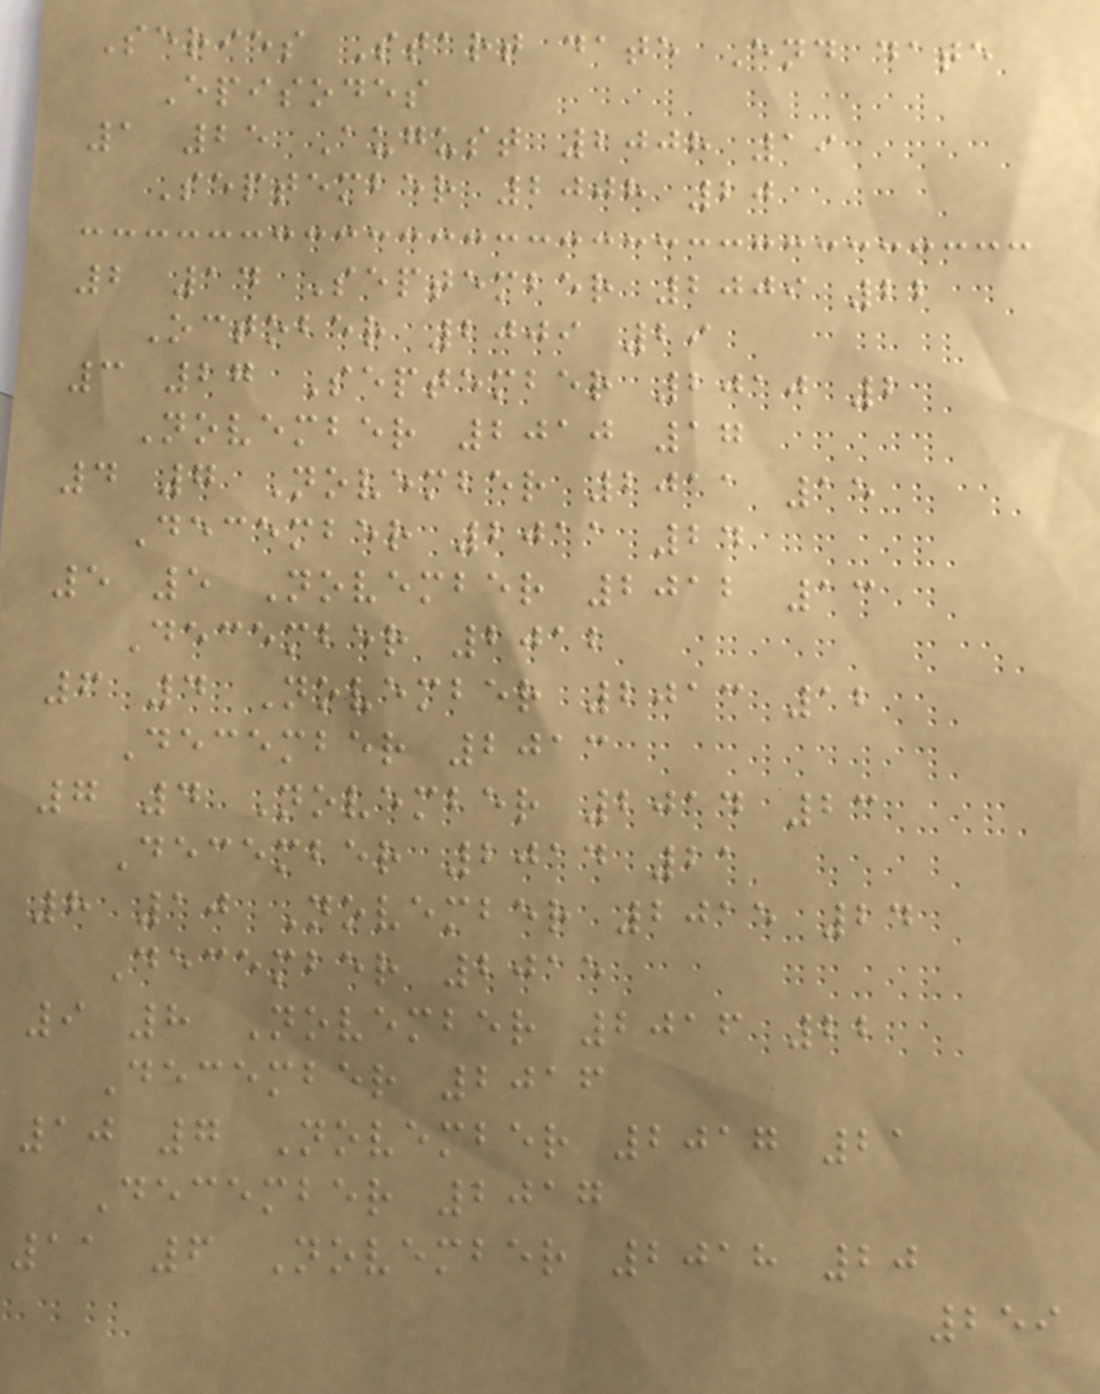Series Start date End date
Episodes
1 25 August 2008 19
September 2008 20
2 14 September 2009 22
October 2009 29
3 27 September 2010 2
November 2010 17
4 7 November 2011 15
December 2011 24
5 5 November 2012 13
December 2012
6 4 November 2013 12
December 2013
7 4 November 2014 23
December 2014 21
8 10 November 2015 24
December 2015
9 8 November 2016 22
December 2016
10 7 November 2017 21
December 2017
11 6 November 2018 20
259
